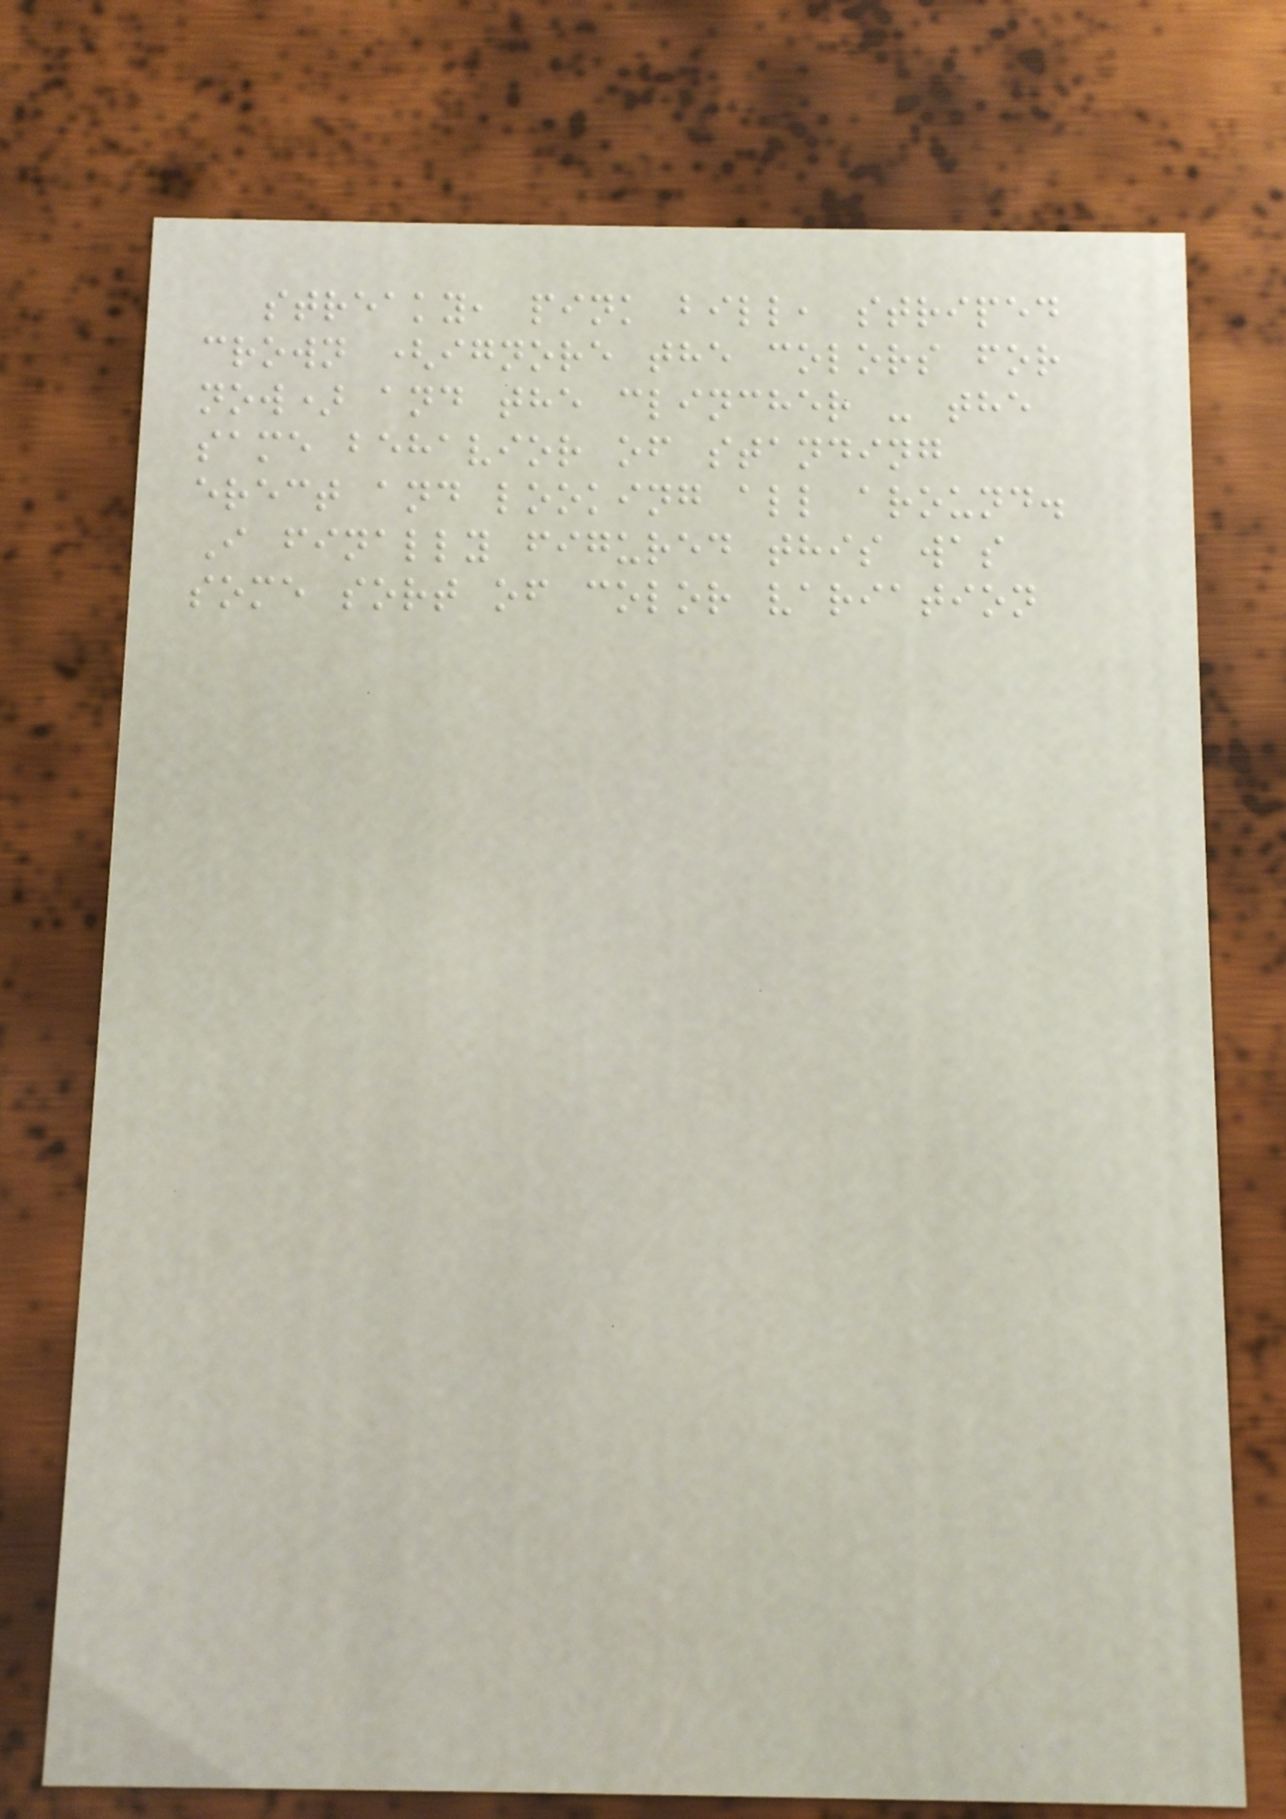streaky, pink bill, striped
crown (ignore the colors for
now) and the clincher - the
same behavior of standing
erect and looking all around.
I finally figured this was
some sort of color variation
